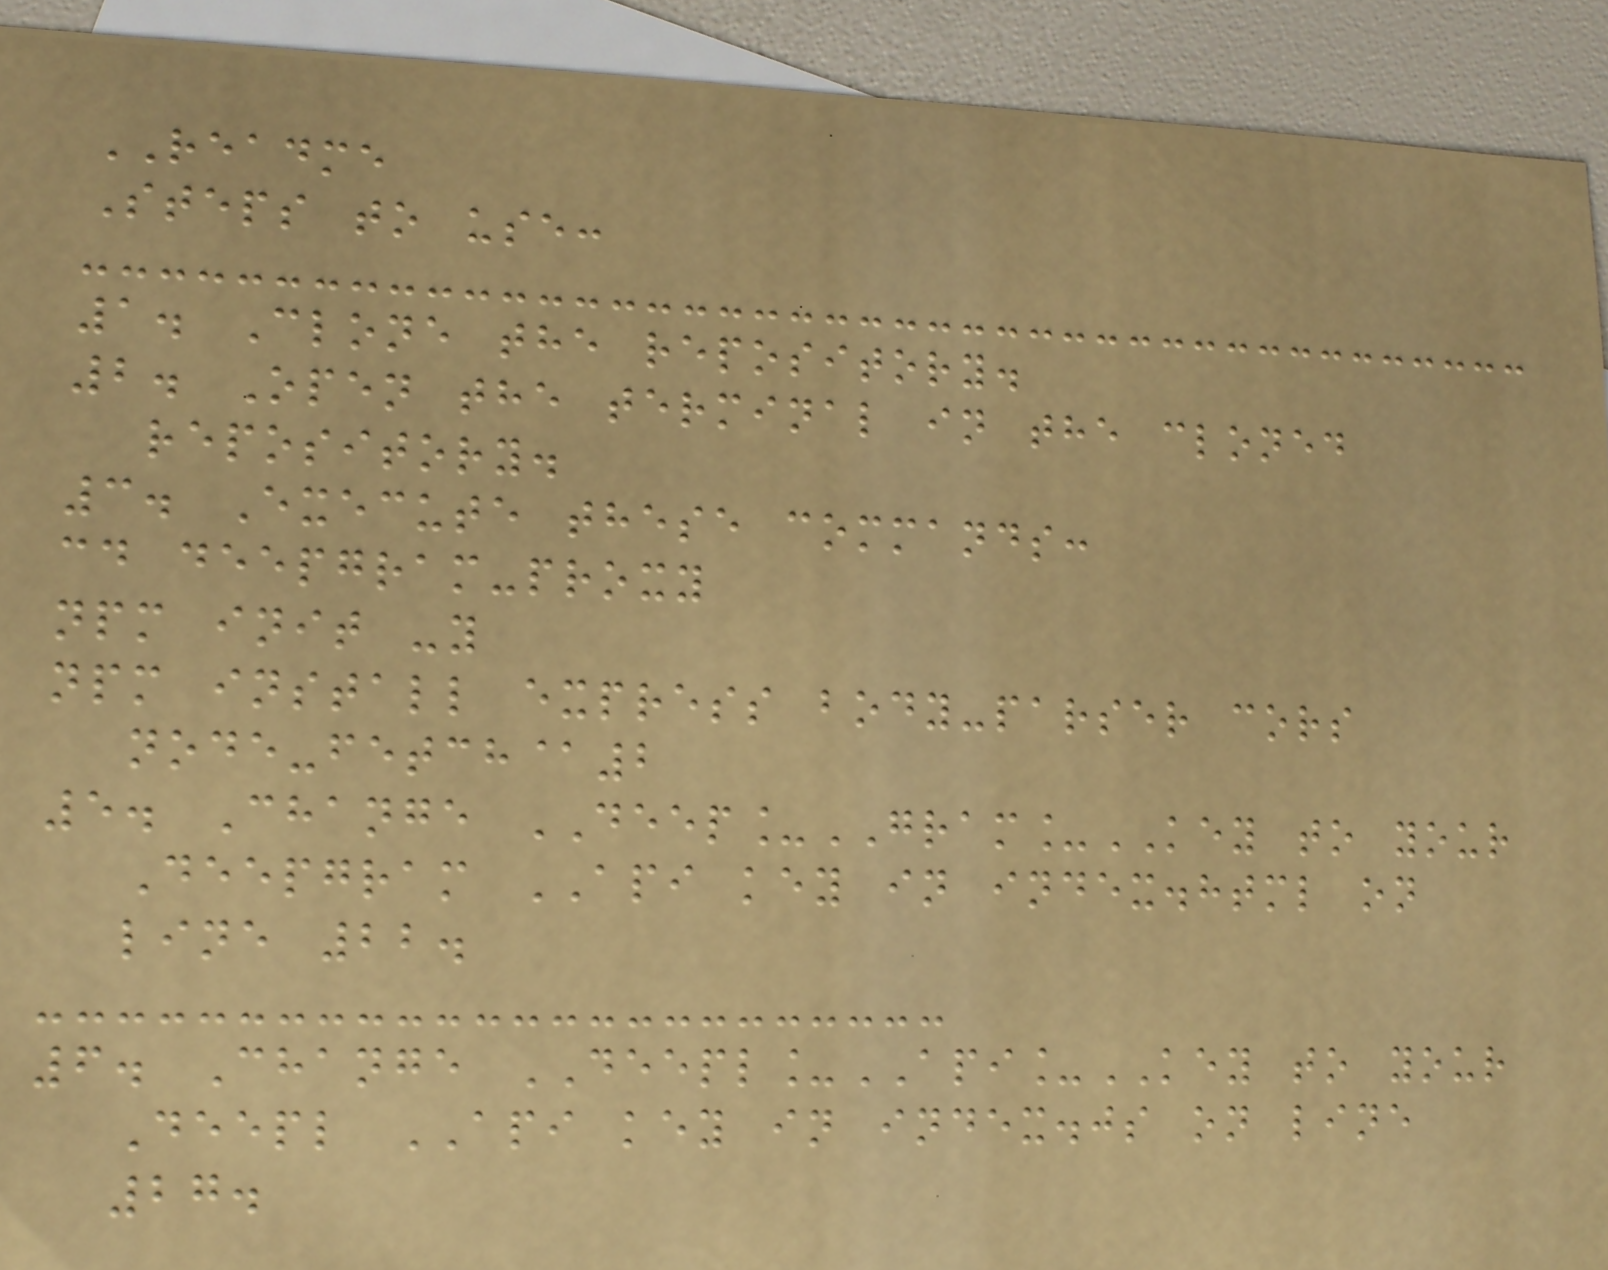README
Steps to use:
1. Clone the repository.
2. Open the terminal in the cloned
repository.
3. Execute these commands:
cd deepgram-proxy
npm init -y
npm install express body-parser cors
node-fetch@2
5. Change DEEP_GRAM_KEY to your
Deepgram API key in index.html on
line 22.
6. Change DEEPL_API_KEY to your
Deepl API key in index.js on line
27.
